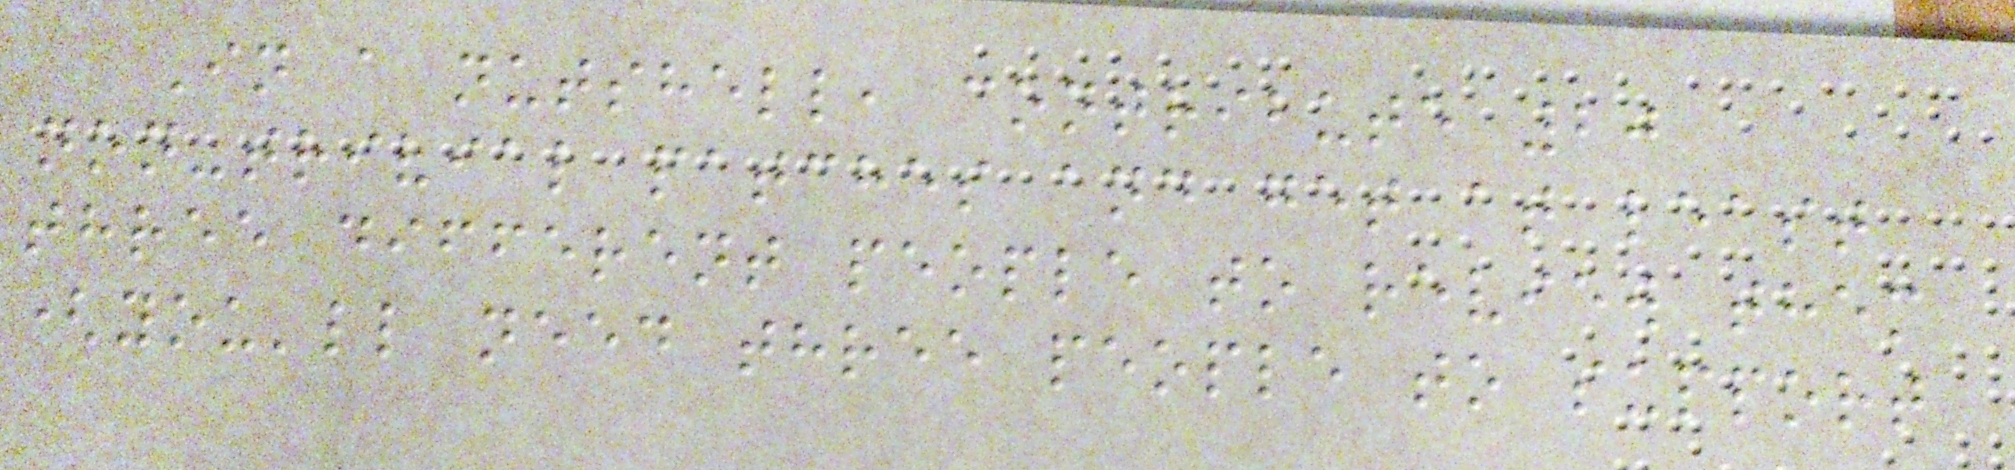In a nutshell, contribute 20
non-trivial patches and get at least
three different people to review them
(you'll need three people to support
